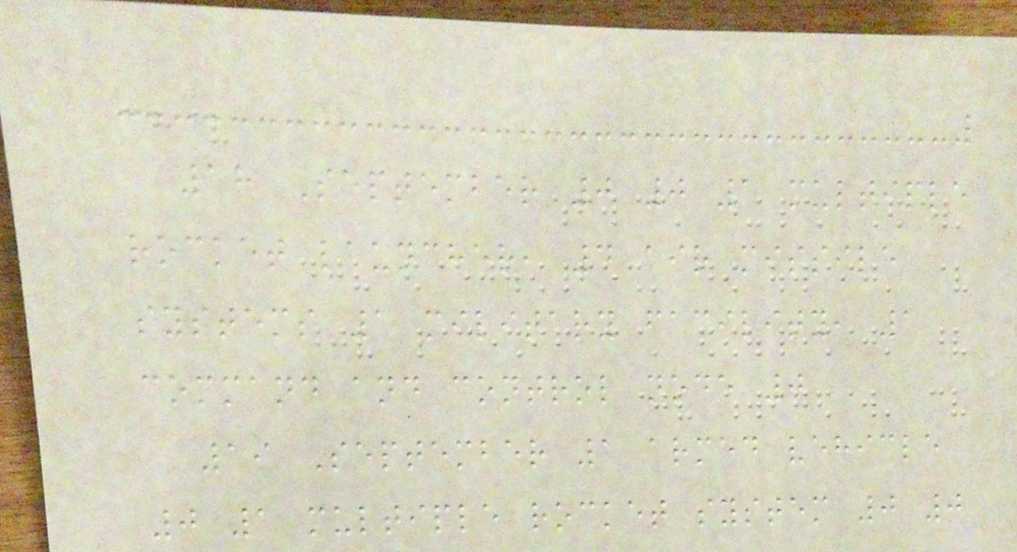18 September 0 0 1 multiple
rocket launcher, 4 air missile
systems 1 military facility, 1
command and control node 0
19 September 1 armed vehicle
0 1 multiple rocket system 0 0
